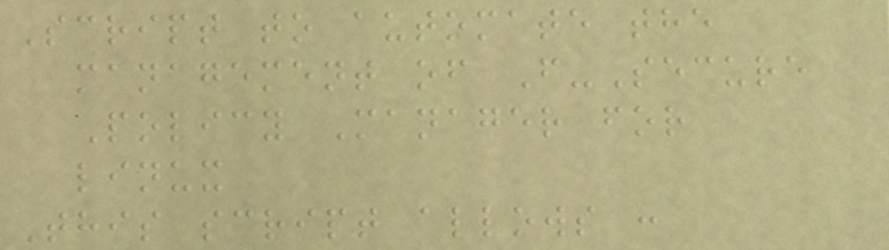Script to automate the
management of F-Secure
Policy Manager for
linux
This script allows :
